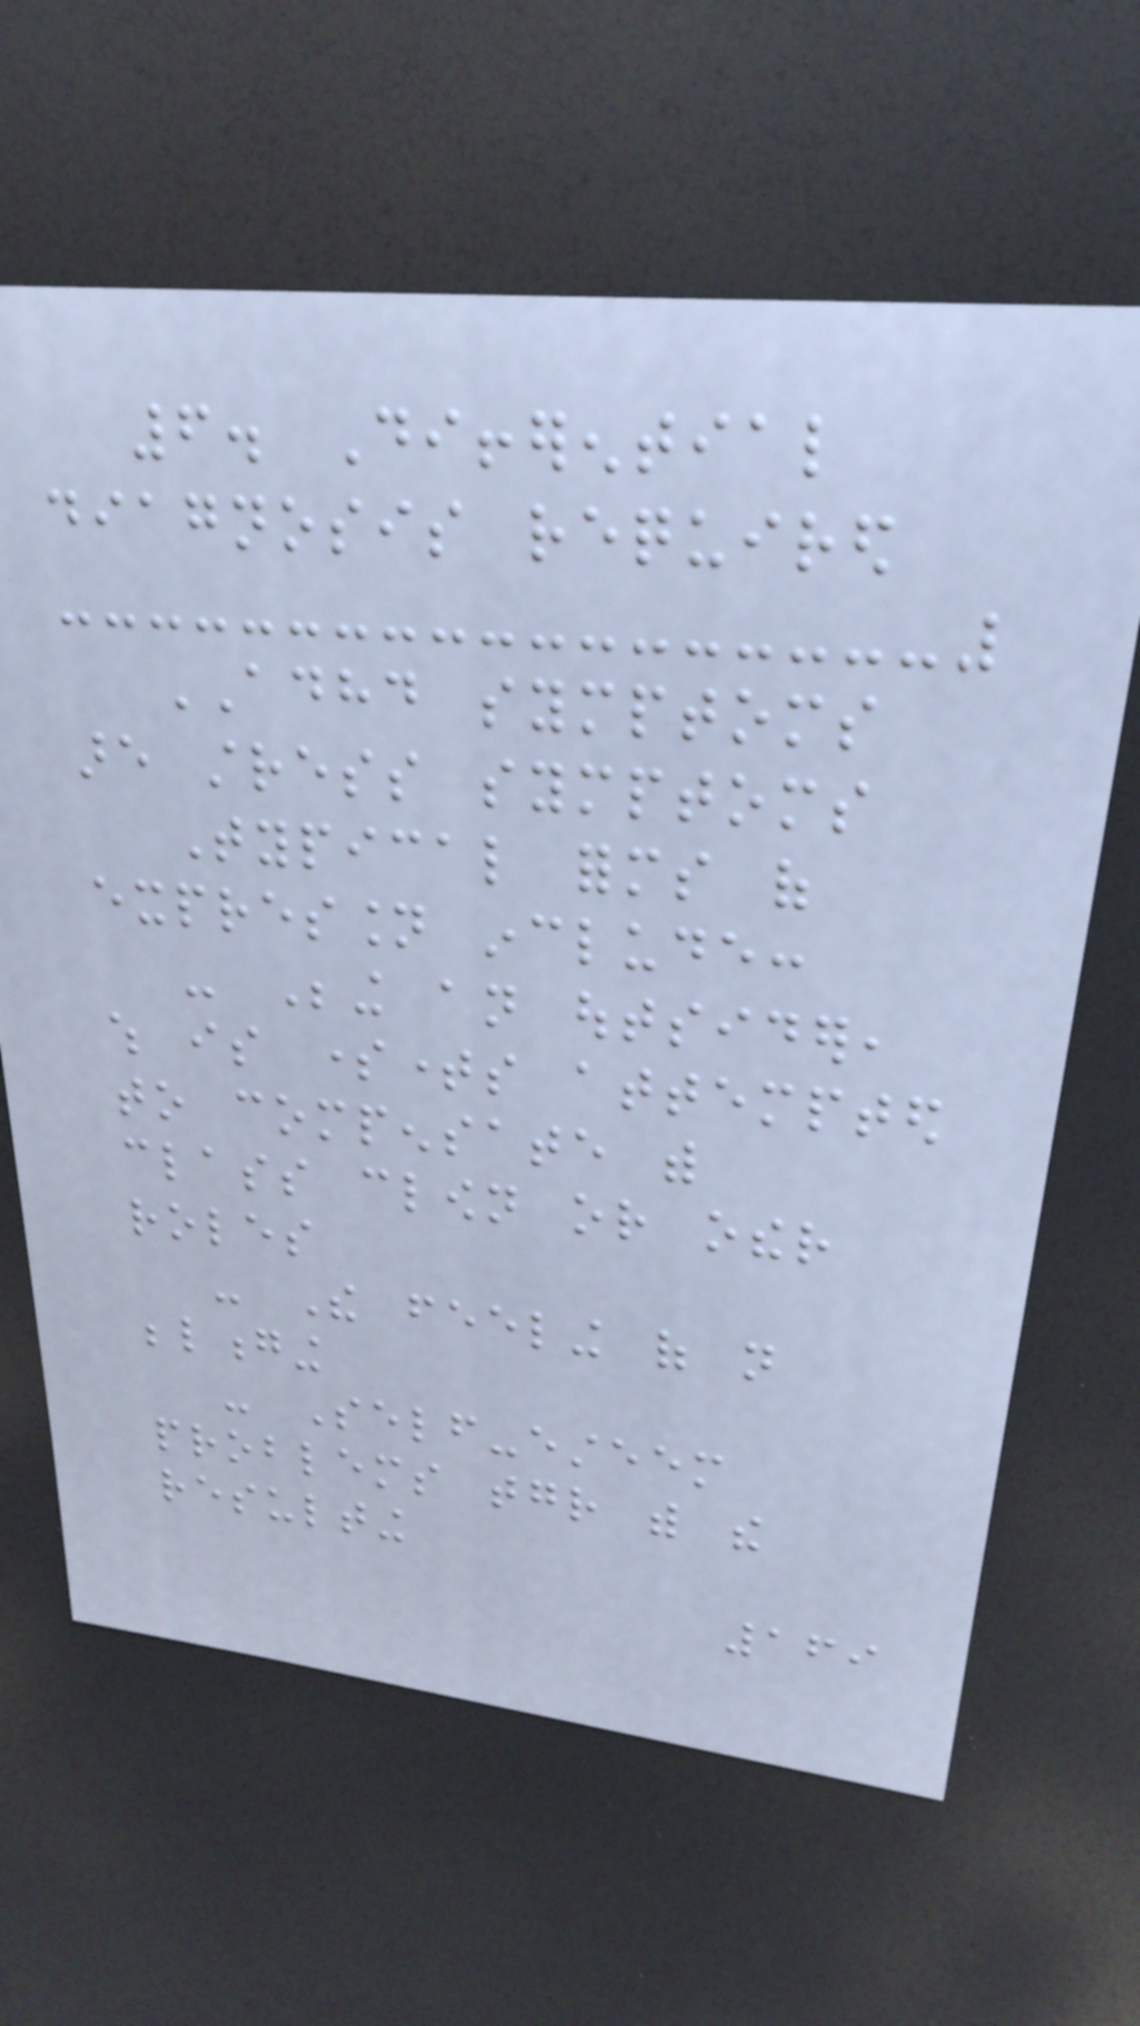6. Differential
diagnosis required
ADHD symptoms
are stress symptoms
Typical forms of
expression include:
- Being an outsider,
which is sometimes attempted
to compensate with
class clown or other
roles
- The feeling of not
belonging
- Self-esteem
problems together with the
resulting
169
